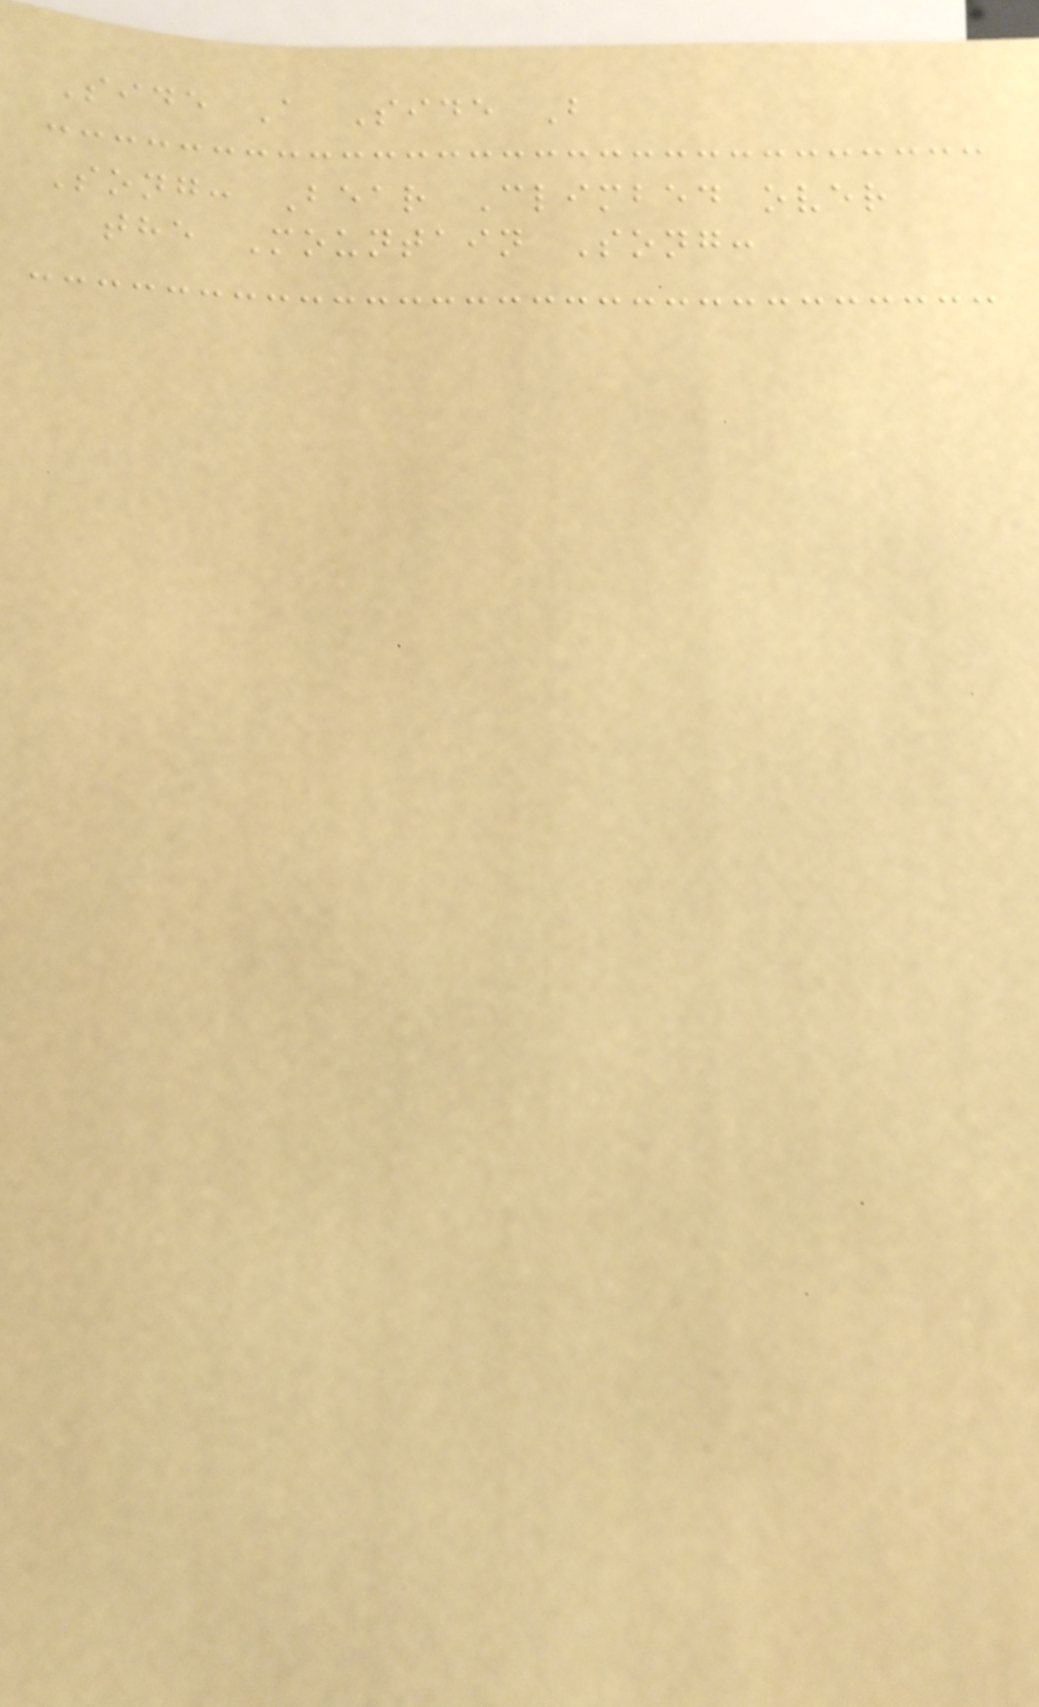Side A Side B
Song: Bear Climbed over
the Mountain Song:
